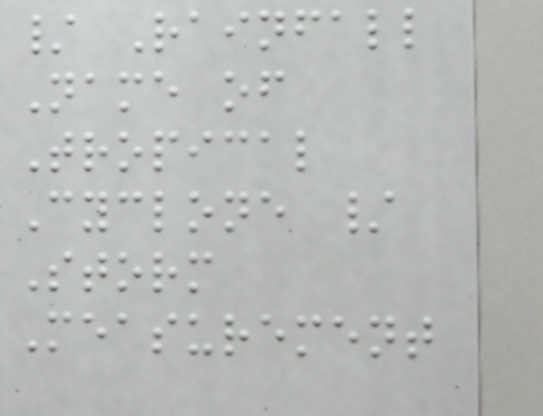/ Rainfall
Name of
Tropical
Cyclone /
Storm
Measurement
